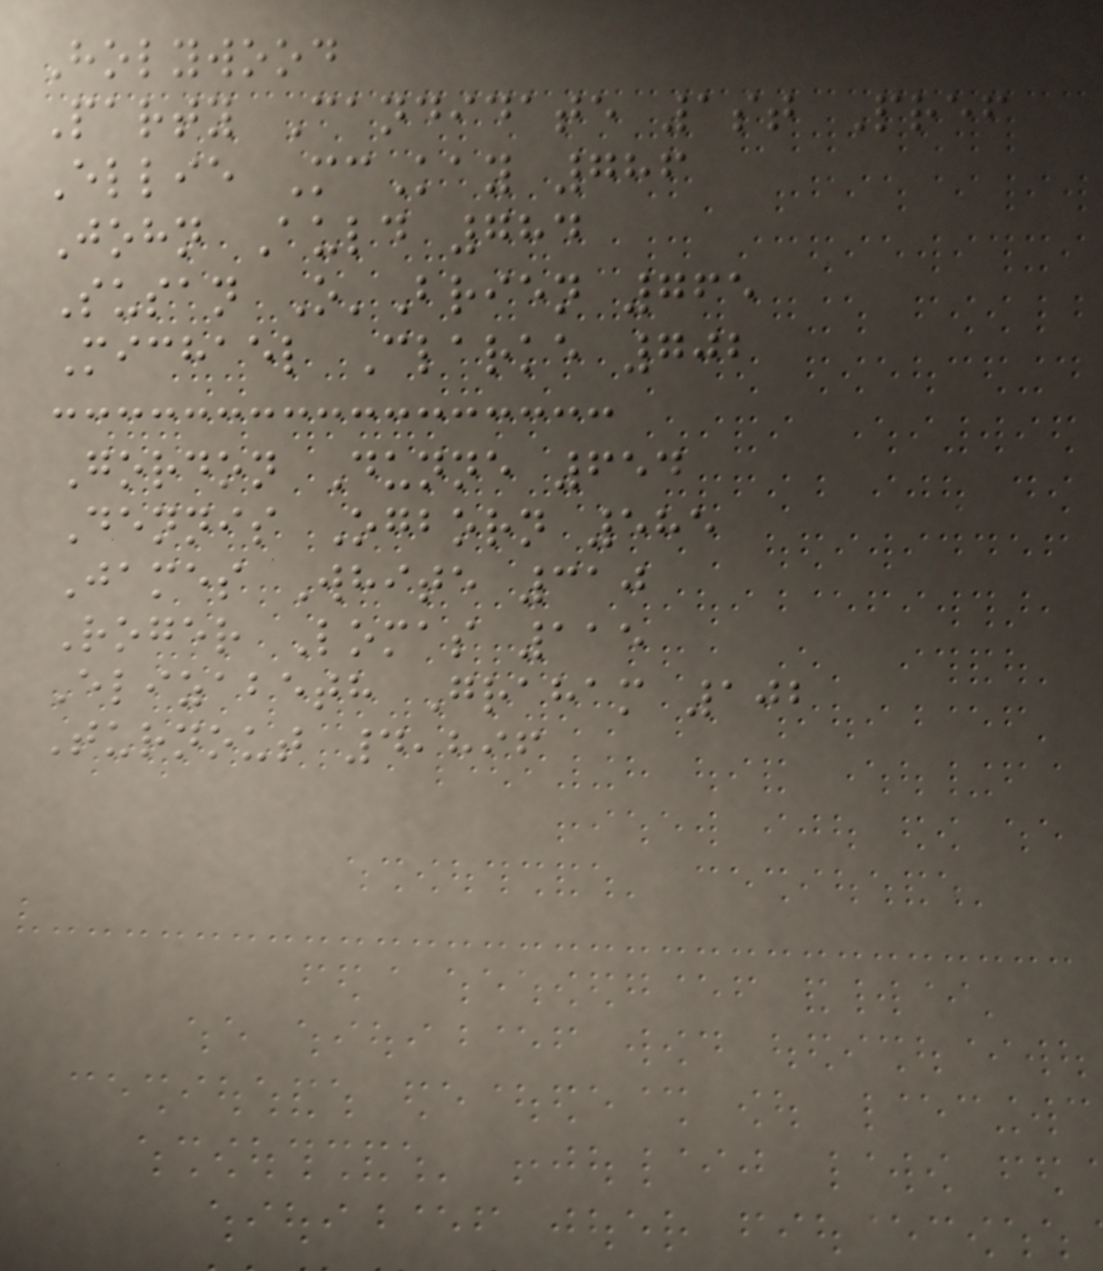Holywood
Party Candidate 1st Pref
Ellie McKay 786
John Auld 784
Susan O'Brien 765
Michael Clarke 702
Gordon Dunne 654
Dennis Ogborn 585
James White 310
Roger Lomas 115
Elizabeth Graham 102
Turnout 4,896
